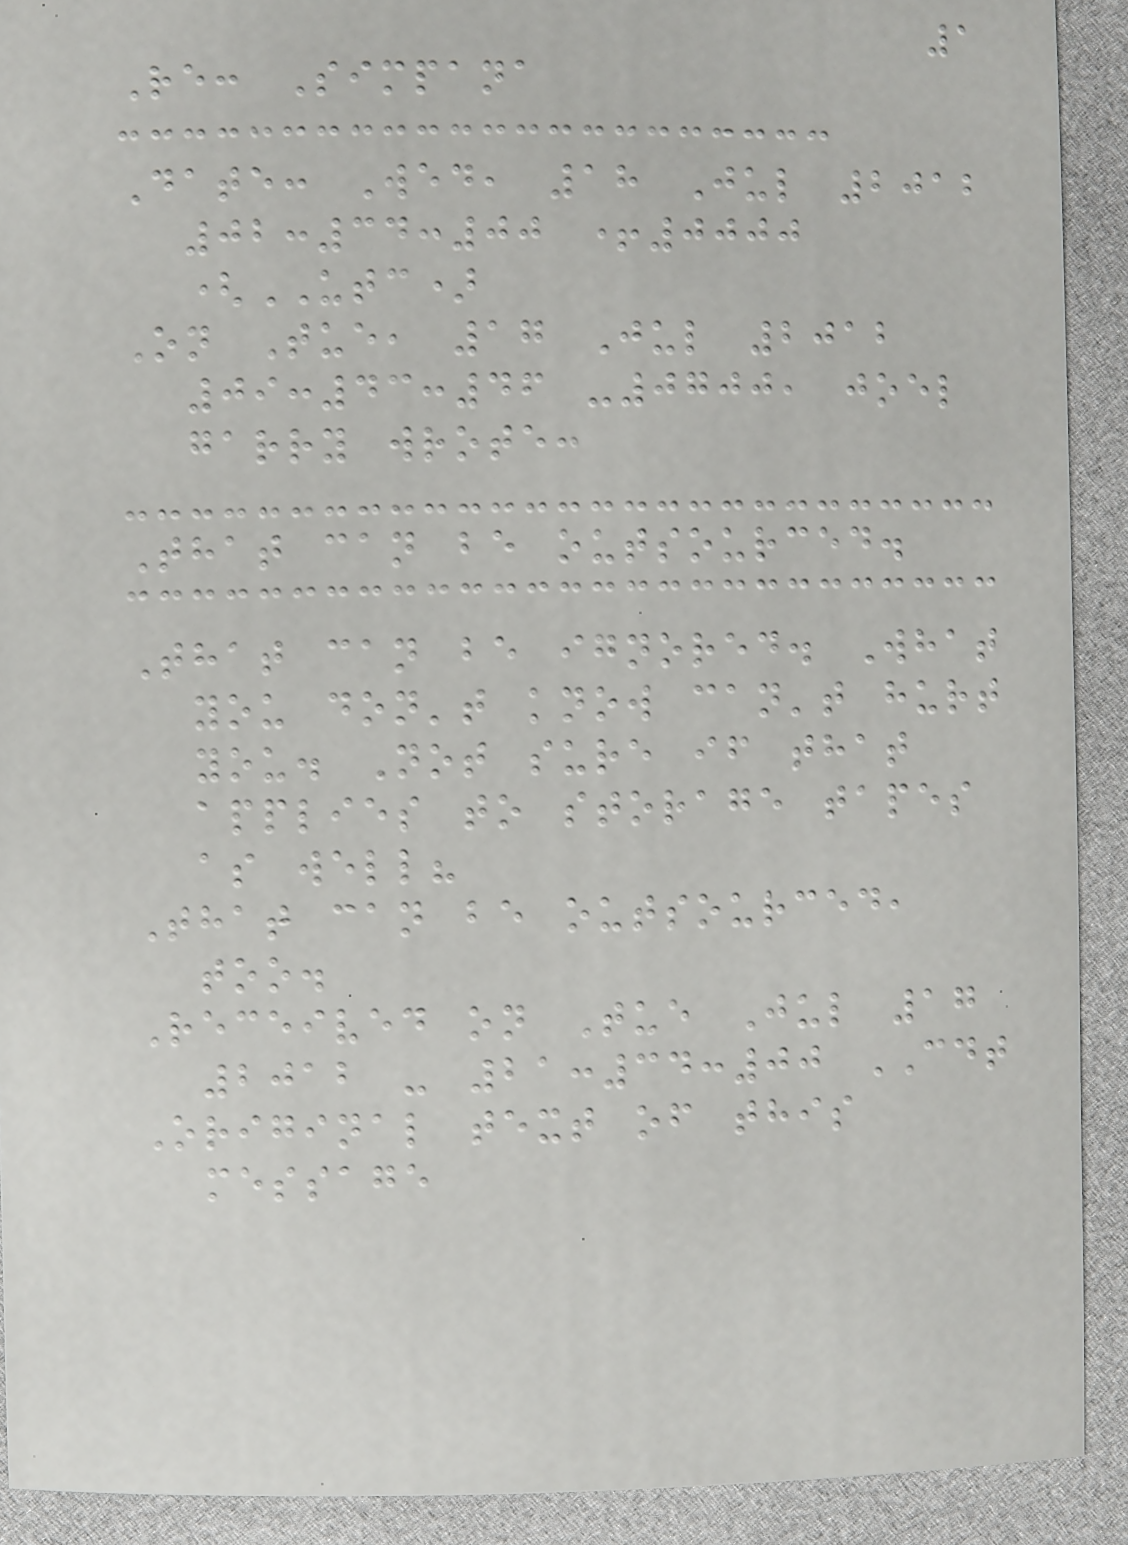1
Re: Simpana
Date: Wed, 18 Jul 2012
02:34:00 +0000
(UTC)
On Tue, 17 Jul 2012
09:43:46 -0700, joel
garry wrote:
That can be outsourced.
That can be ignored. What
you don't know can't hurt
you. Not sure if that
applies to storage tapes
as well?
That can be outsourced,
too.
Received on Tue Jul 17
2012 - 21:34:00 CDT
Original text of this
message
